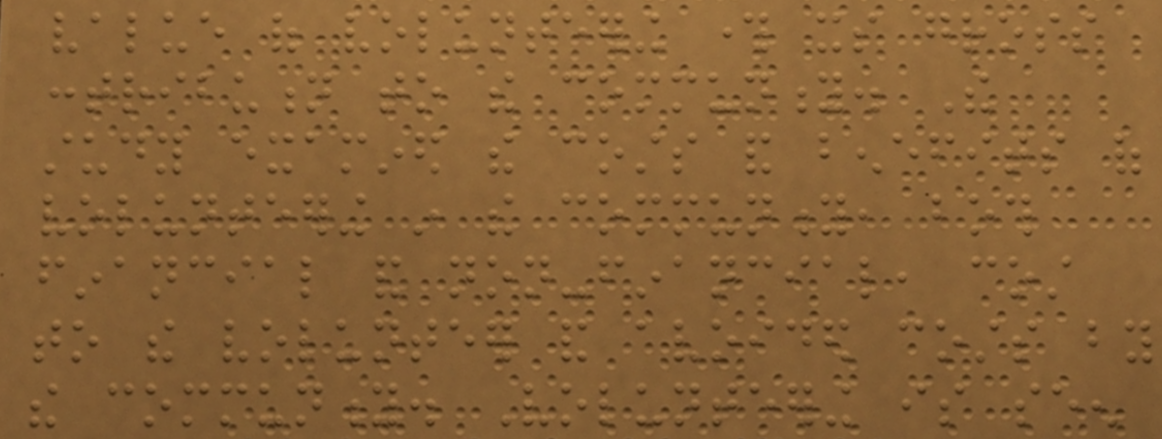value of volunteering through its gross
contribution to the community. The
study examined the costs and benefits of
volunteering in the community, both
financial and non-financial, cost
to the volunteer and avoided costs by
the community. Volunteering is seen
